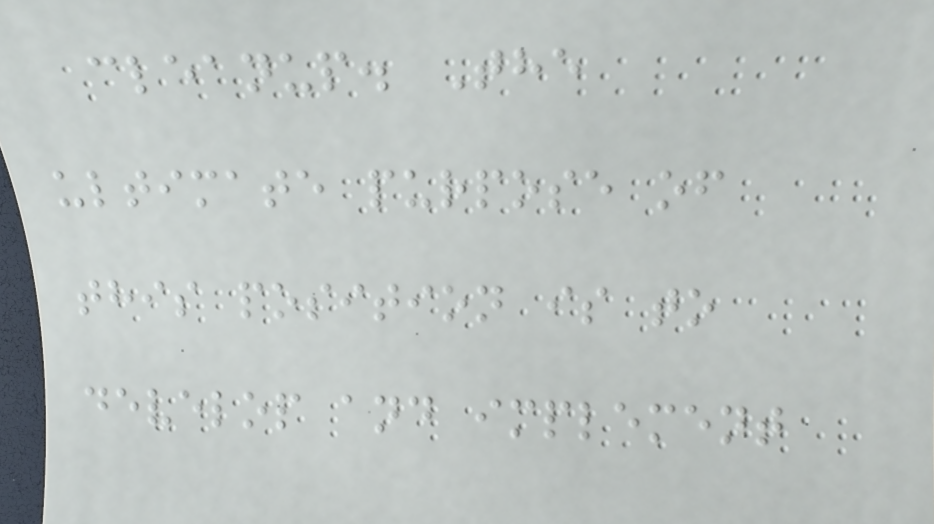cleanup. The
ultimate purpose of
this position is to
develop and implement
